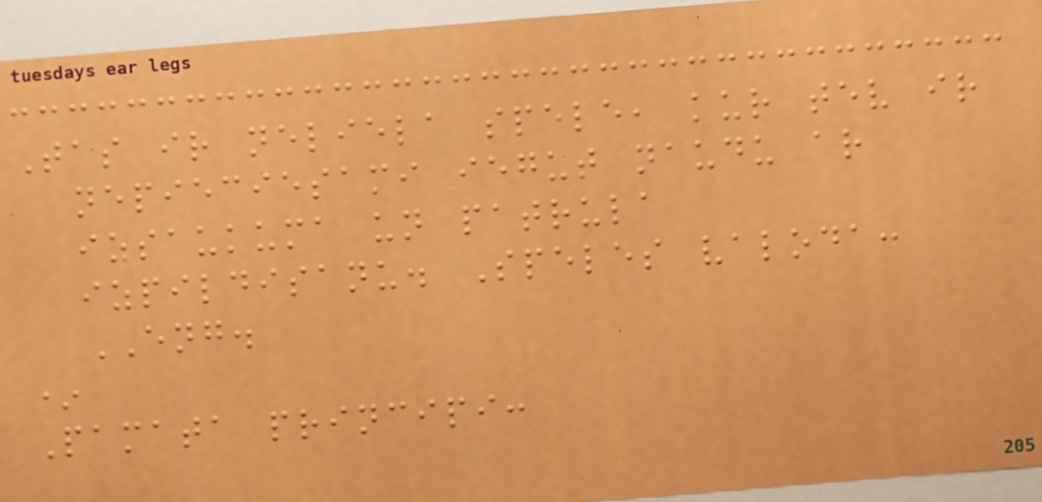Tas ir neliela spele, kur tev ir
nepieciesami iegut naudu ar
izsaukuma un patrula
izpildisanu. Speles valoda:
ENG.
*
Pamata principi:
